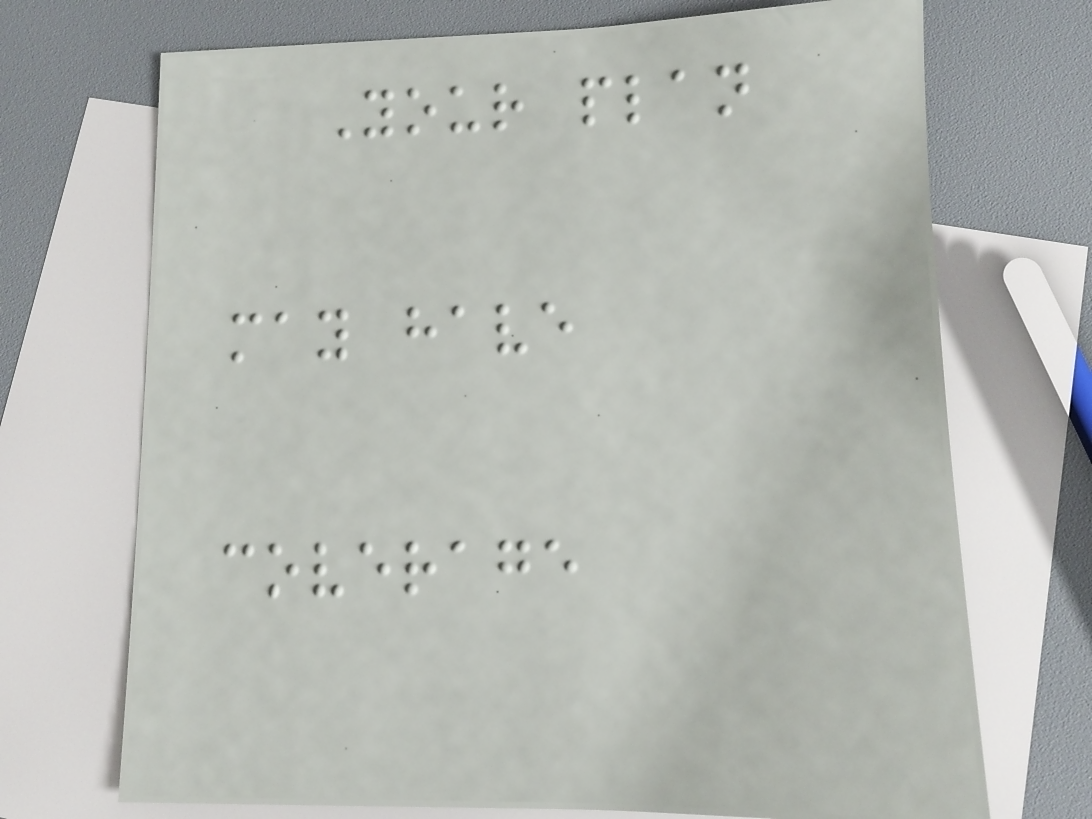Your plan
may have
coverage
